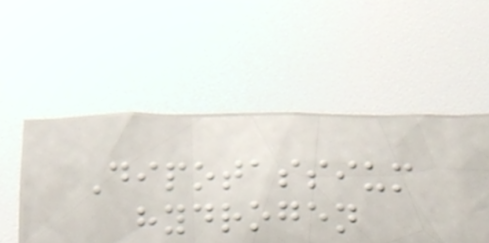Dipotassium
hydrogen
